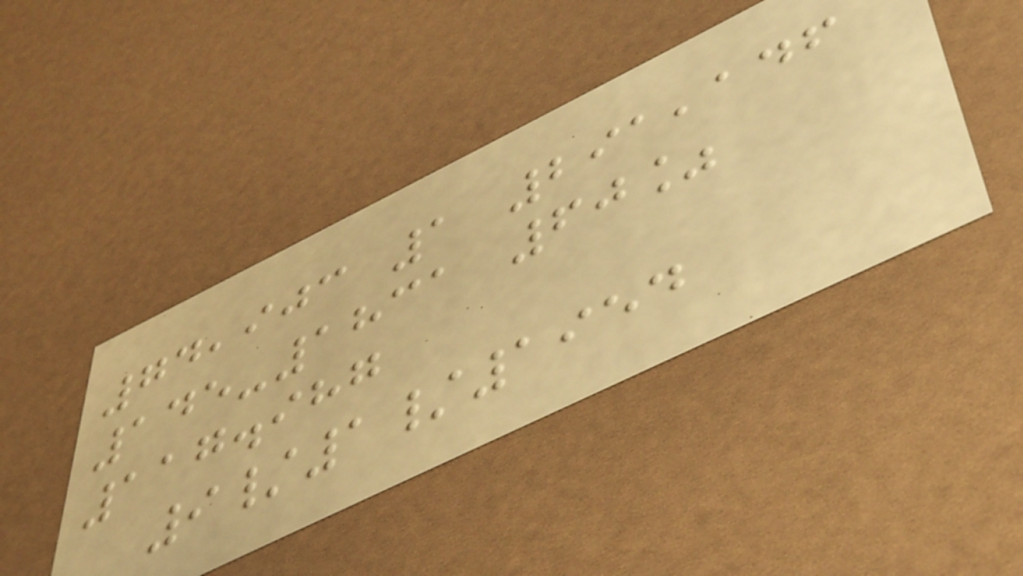74,903 1 291,146
145-1831 60%
117.987
9/1/1954
